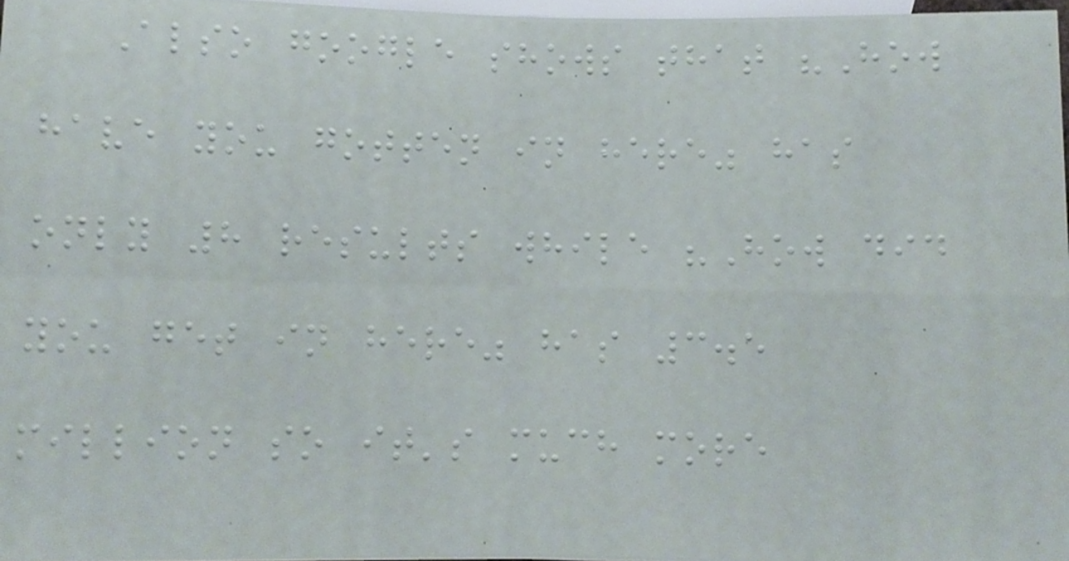Also google shows that "How
have you gotten in here" has
only 8 results while "How did
you get in here" has 3.5
million so it's much more
